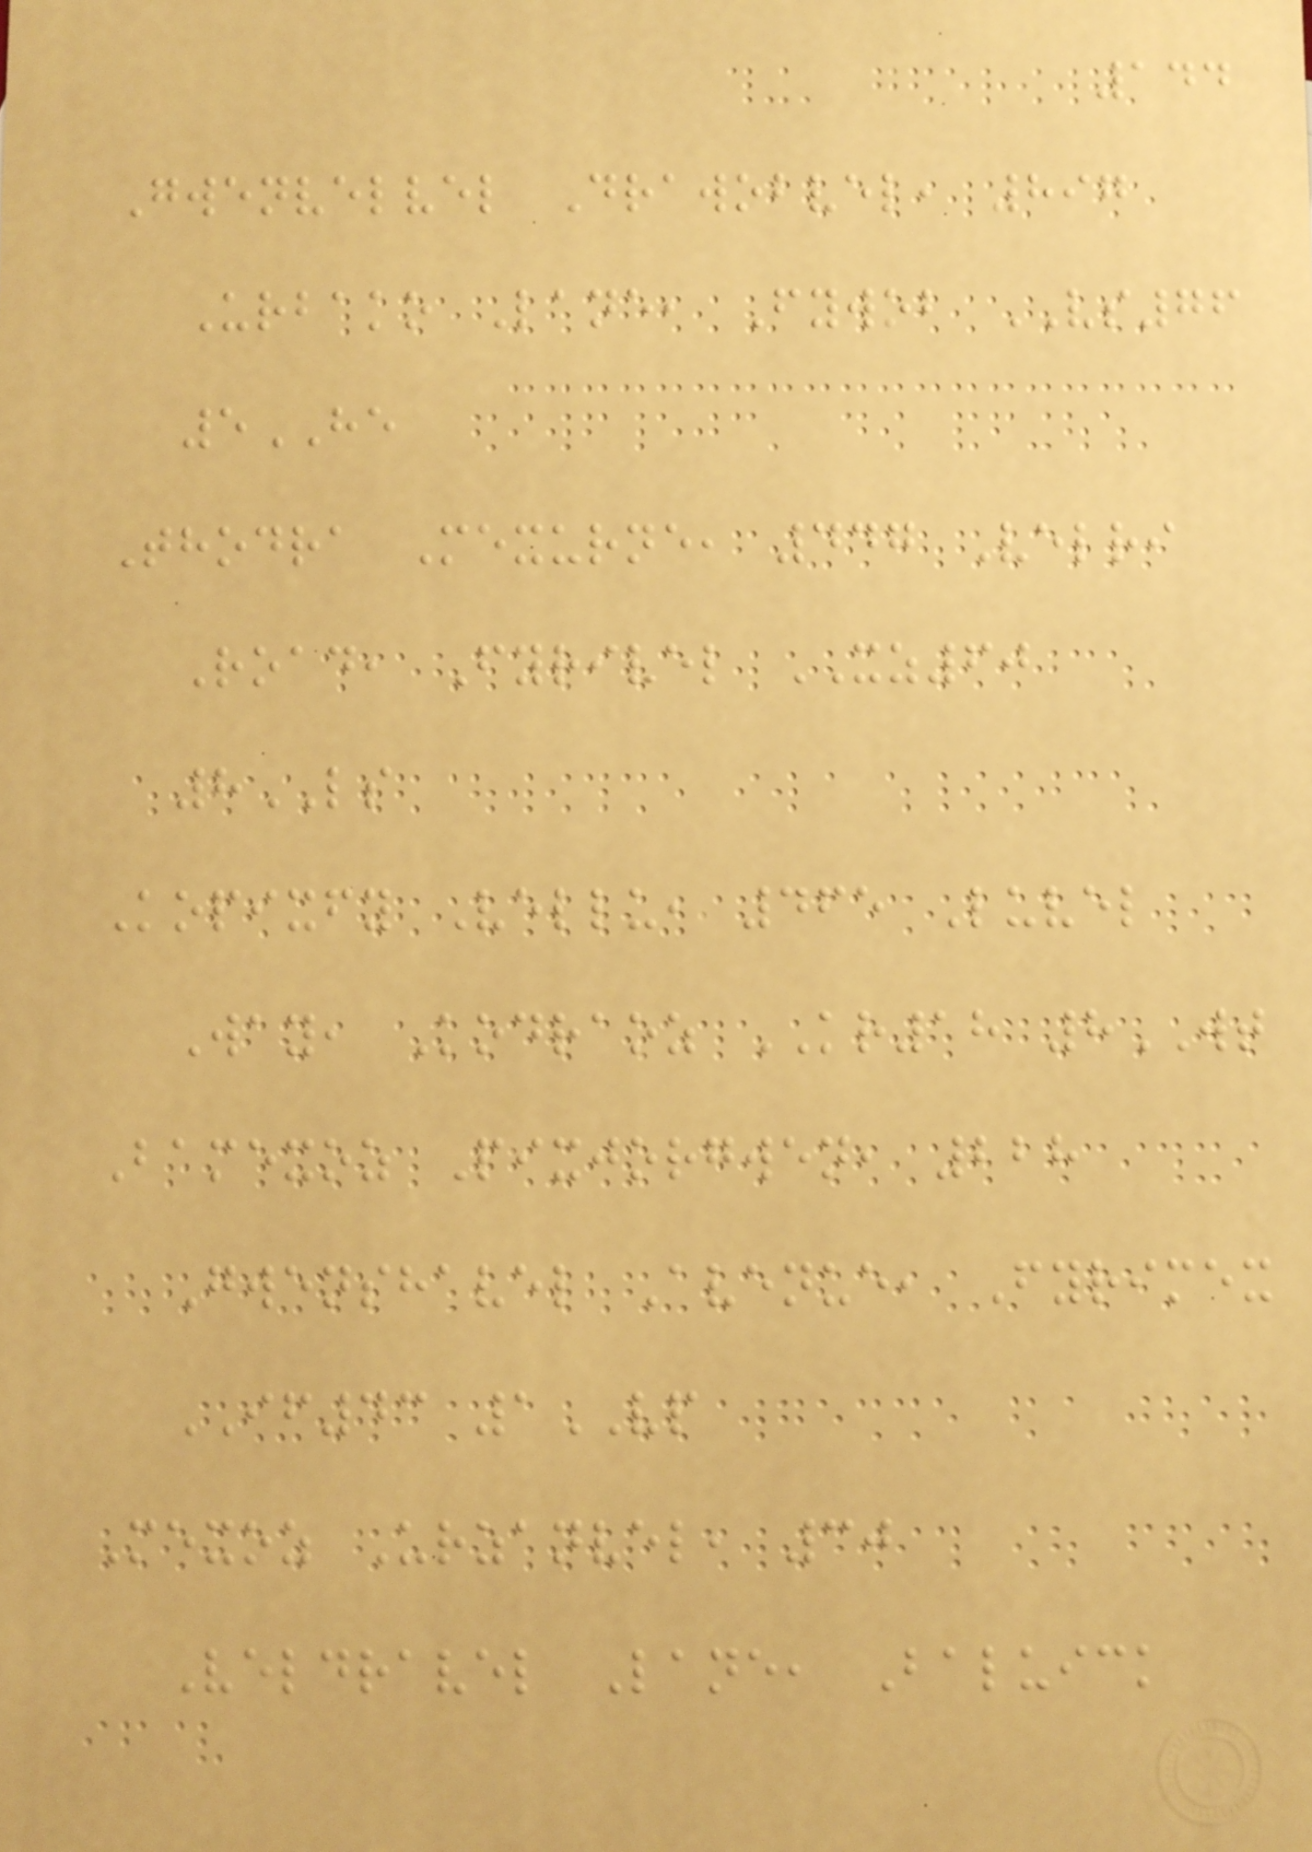144
Gwenvelvel Drawobvel, 897
Urbako Lane, Fywob VS76
5HE
Thodra Mexurne, 447 Velri
Road, Fyrivel XZ60
8LS
Kopixfy Vellu, 465 Luvel
Way, Kodraoz KR18 8WT
Bamexoz Pixjorgwen, 228
Gwenshavel Avenue, Fyrimex
IF43 1VP
Mexoz Urzanvel, 30
Veldravel Lane, Baluick
